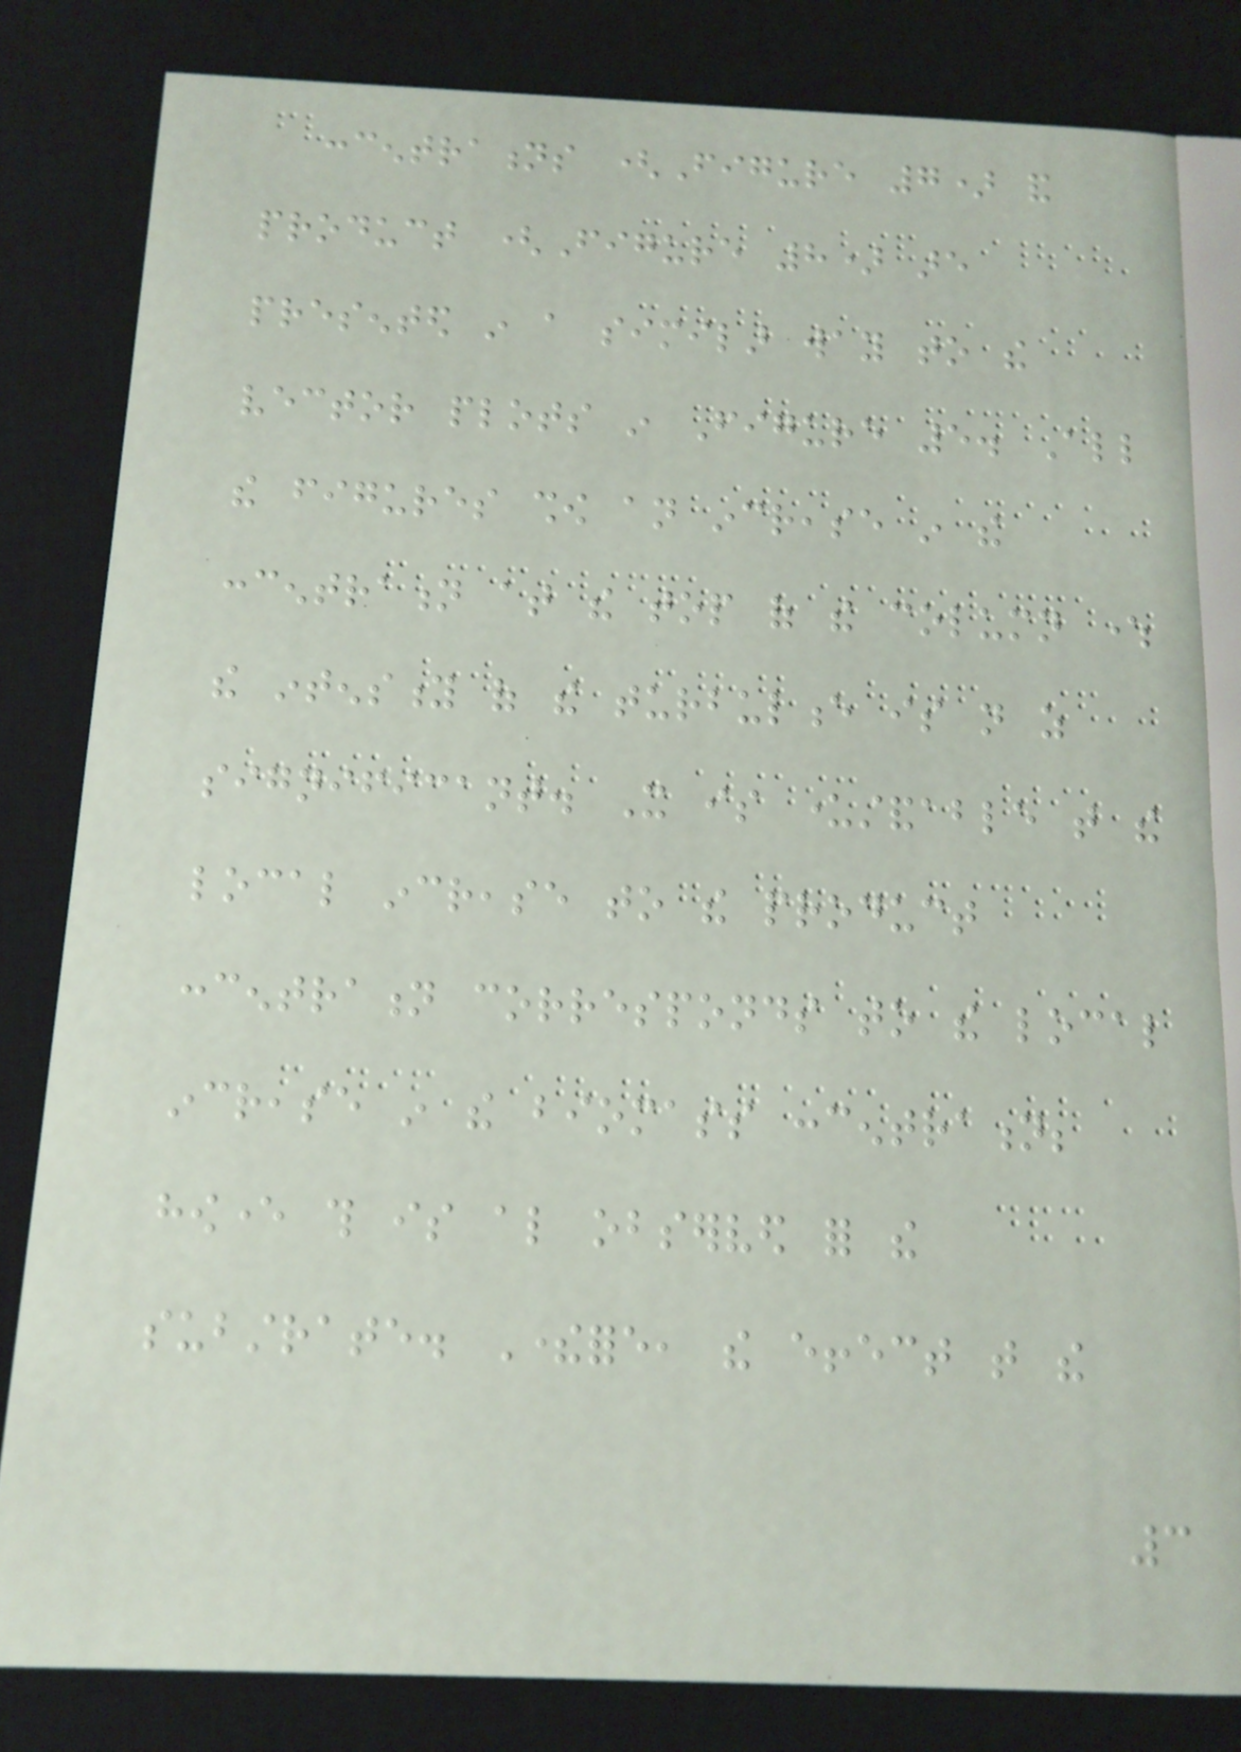concentrations (Figure 7) and
product (Figure 8) are
presented in a similar way to the
vector plots in Figure 5. All
the figures show an increase in the
concentration at the top of the column where
the intensity of the turbulence is not as
significant. It is understandable that the
local increase to the product
concentration corresponds to the local
increase in the biomass concentration;
however this is also observed for the
substrate. Therefore, the effect that the
3
